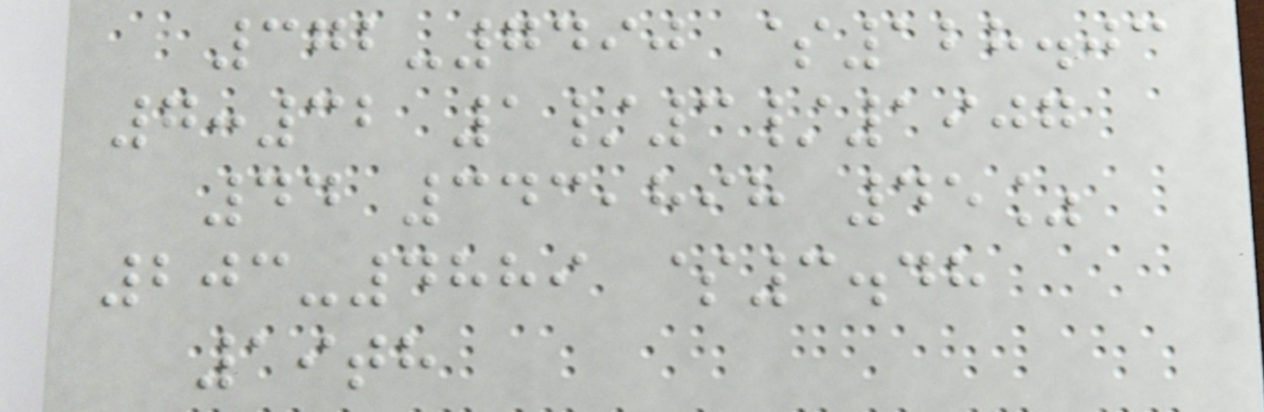372-7490 $128.03
7:32 1/3/1907
44 343,898 45%
203-4889 $3.48
19th
